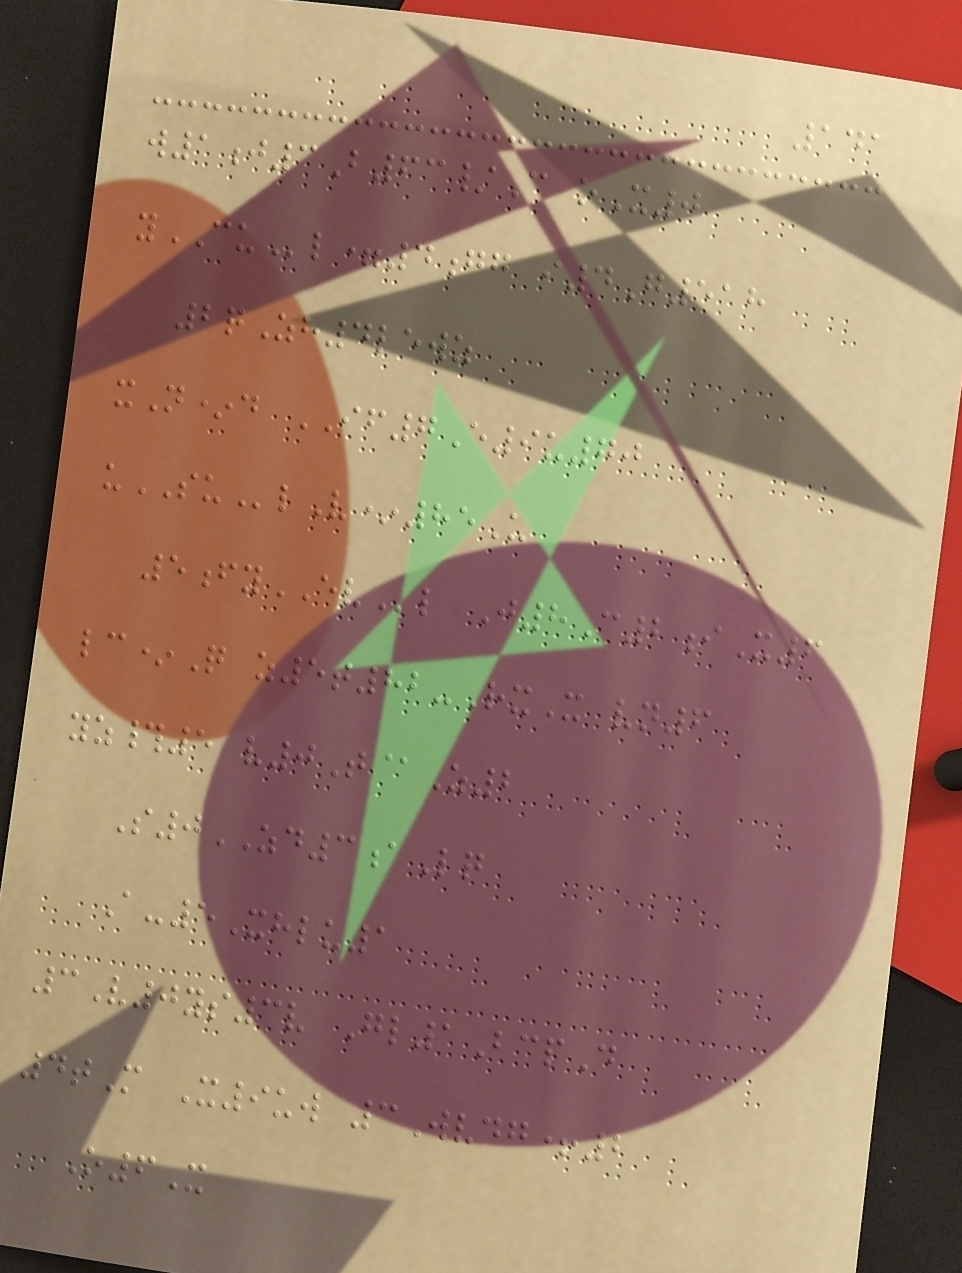141
w1j3B63/C oX0
yCUl=4gg i4G518
2qZh4lewz
xN*d IF7E9u70
uSUlV*85U
5fyEVl J8C2iX6
lc*Q z5t82-RxX vn6
yz#5 v0T@Z2
S0ZD3aLq
A-5Xhlu1
3V0ys3v Gl1BcpD
4tM X9uw 3Wvdg+2
O6X
